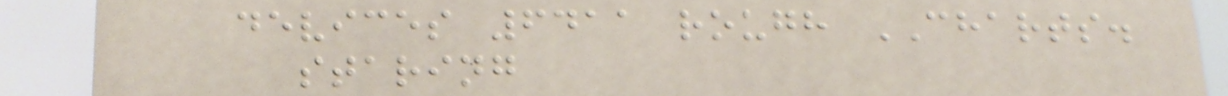devices 6411 rough CHARTS.
staring
